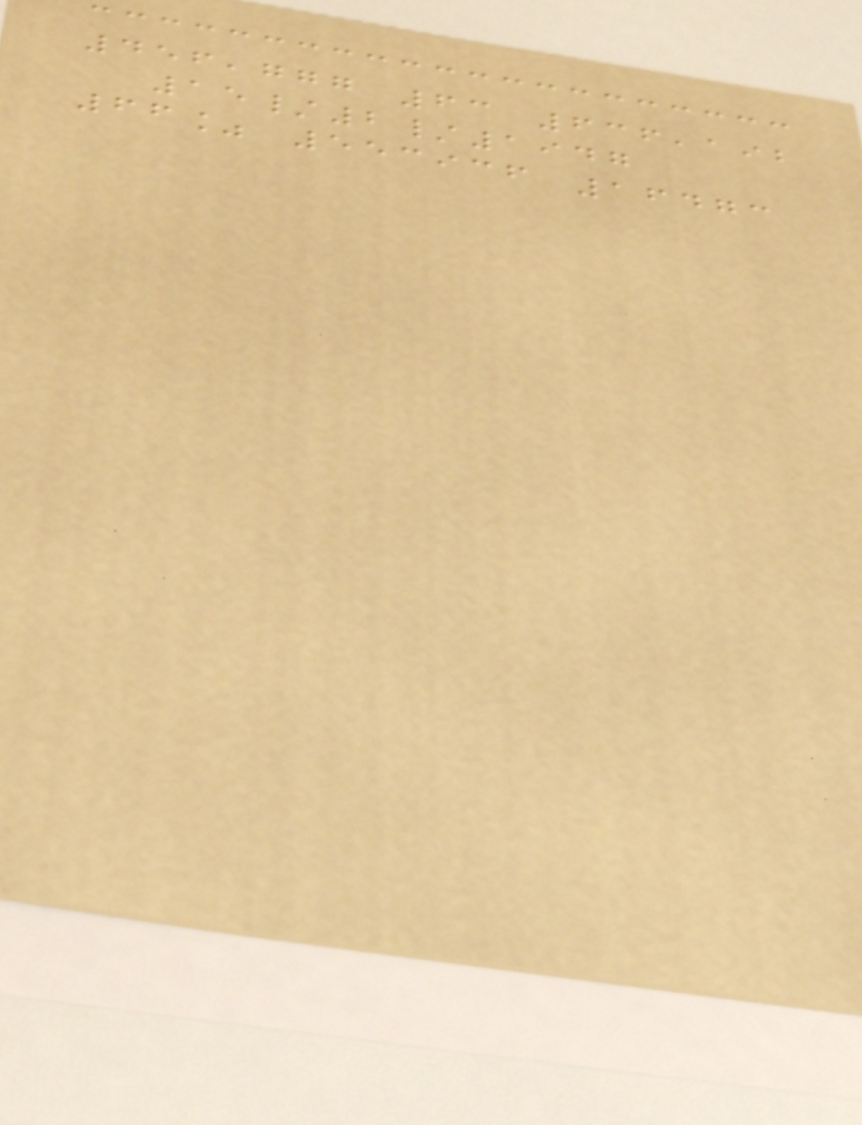456,777 63 636,192
15/2/1947
66% 553936 16473
